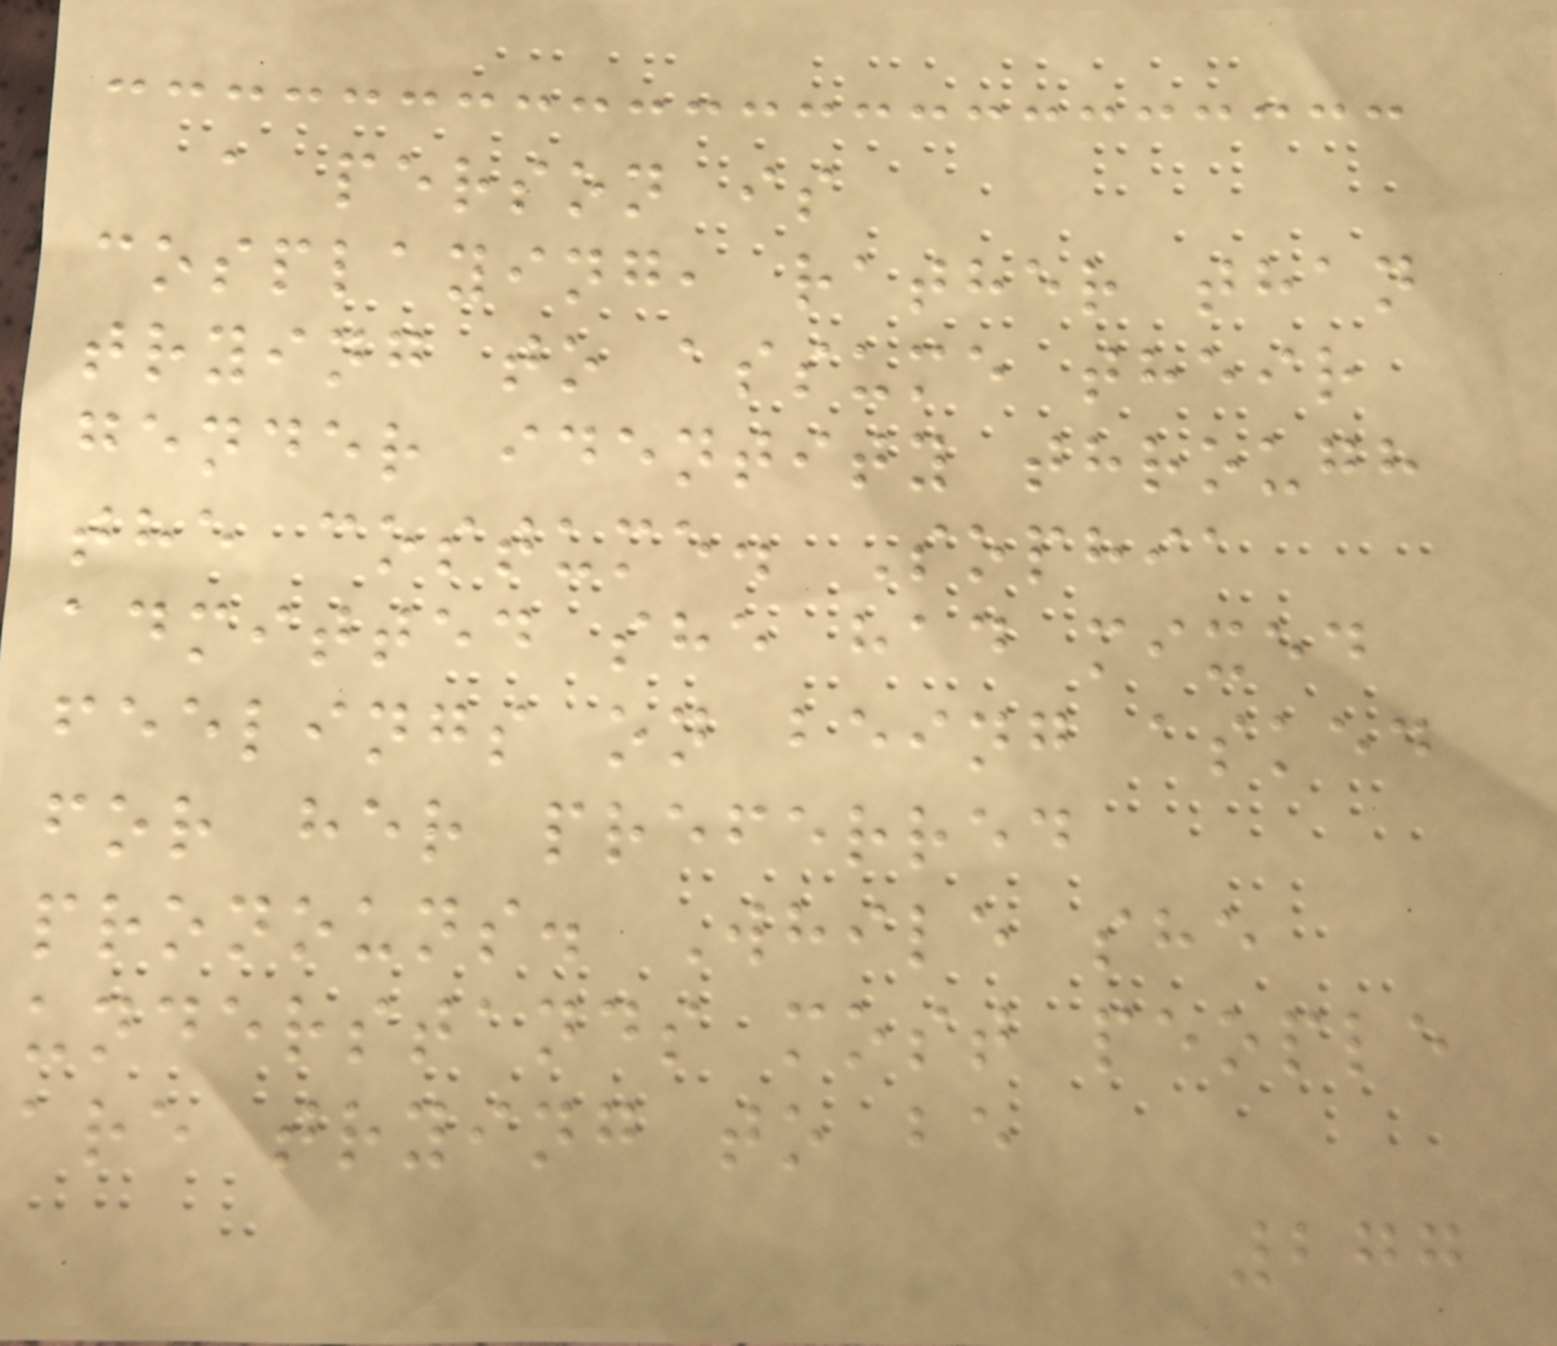a person is
cosplaying, rather than
trying to assume their
gender identity through
the costume. Sophia
admitted she had mixed
feelings on being asked
for her preferred
pronouns. While she
understands most people
are trying to be
277
